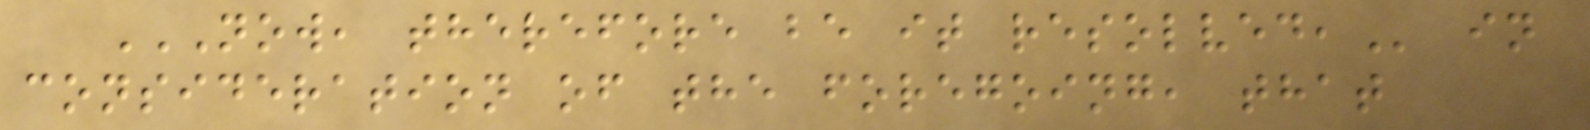NOW, THEREFORE BE IT RESOLVED, in
consideration of the foregoing, that
